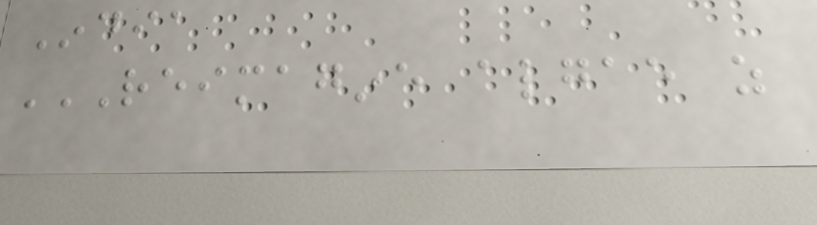India
REIMAGINE ALGAE AS
